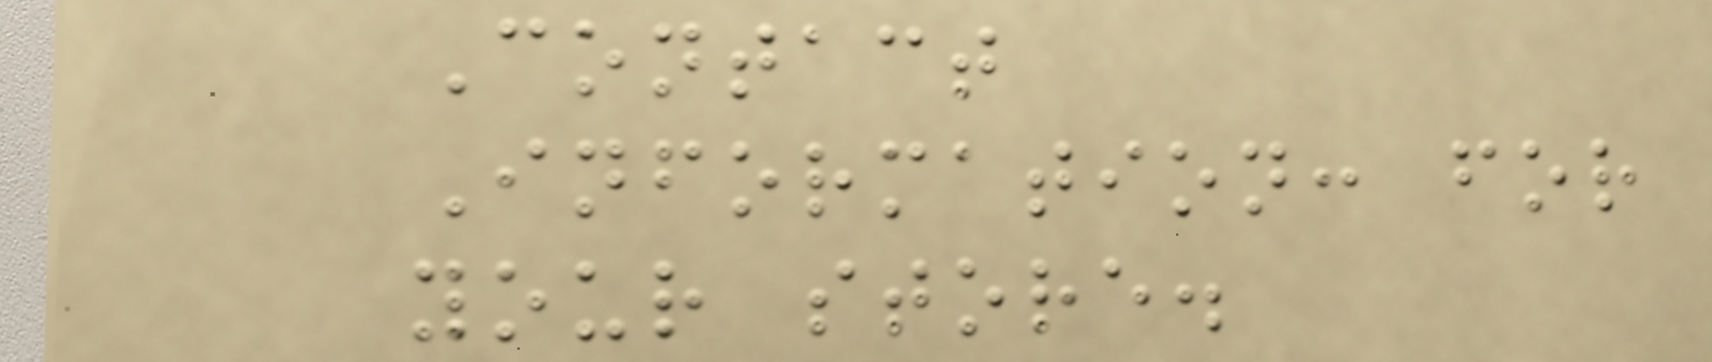Contact
Information: for
your store.
